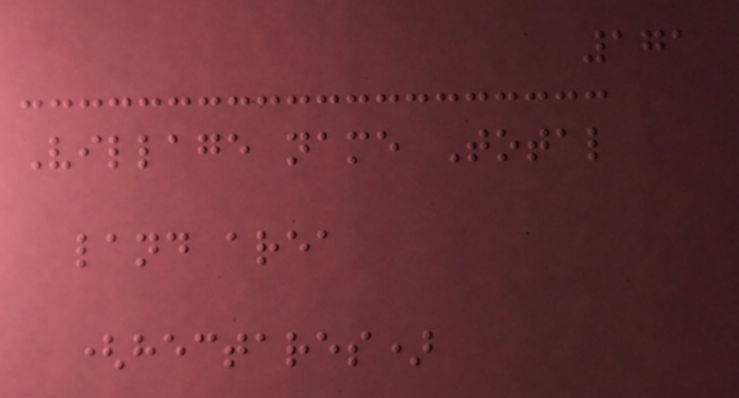171
Village name Total
land area
(hectares)
